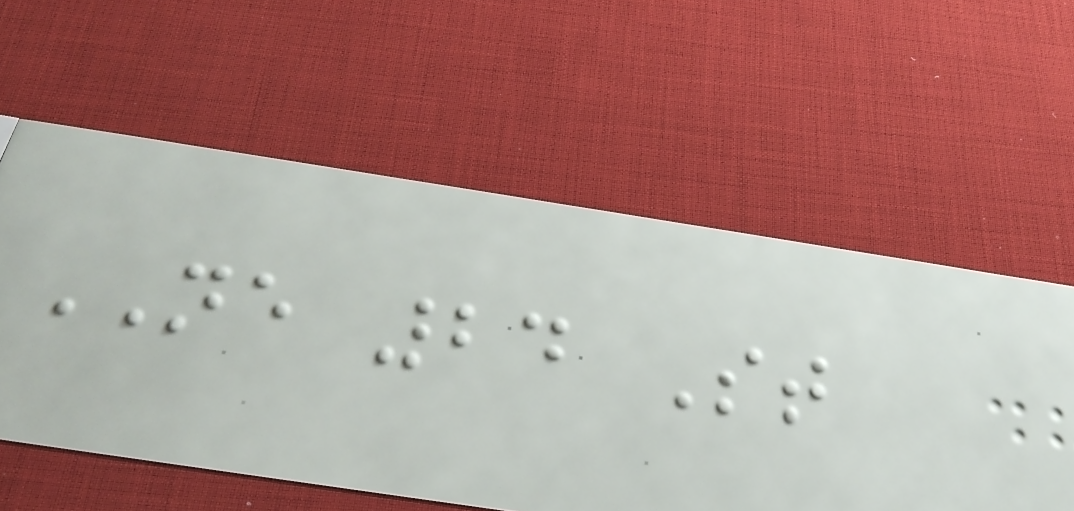NE 24 St
